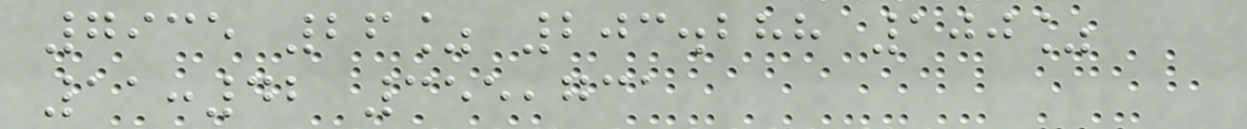7935 26% 203.288 100%
11:42 355,731
